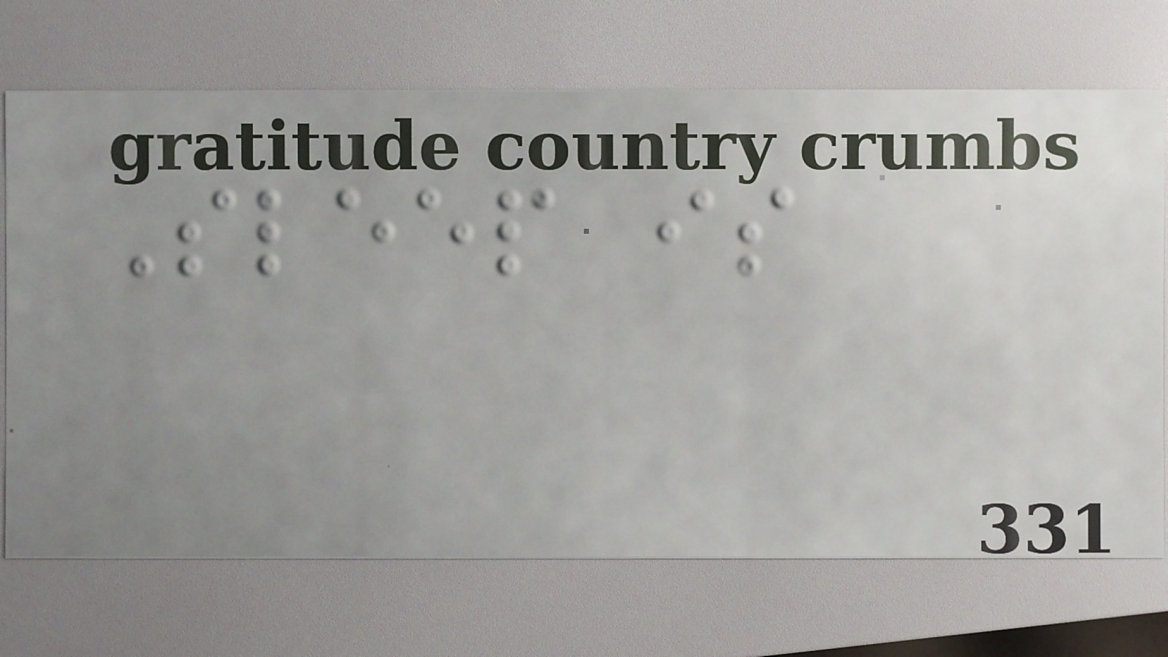Sleep is
